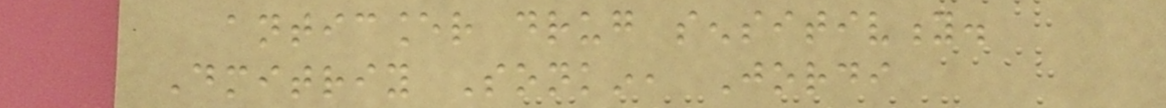anticancer drug sensitivity.
Dmitriy Sonkin, Jordi
